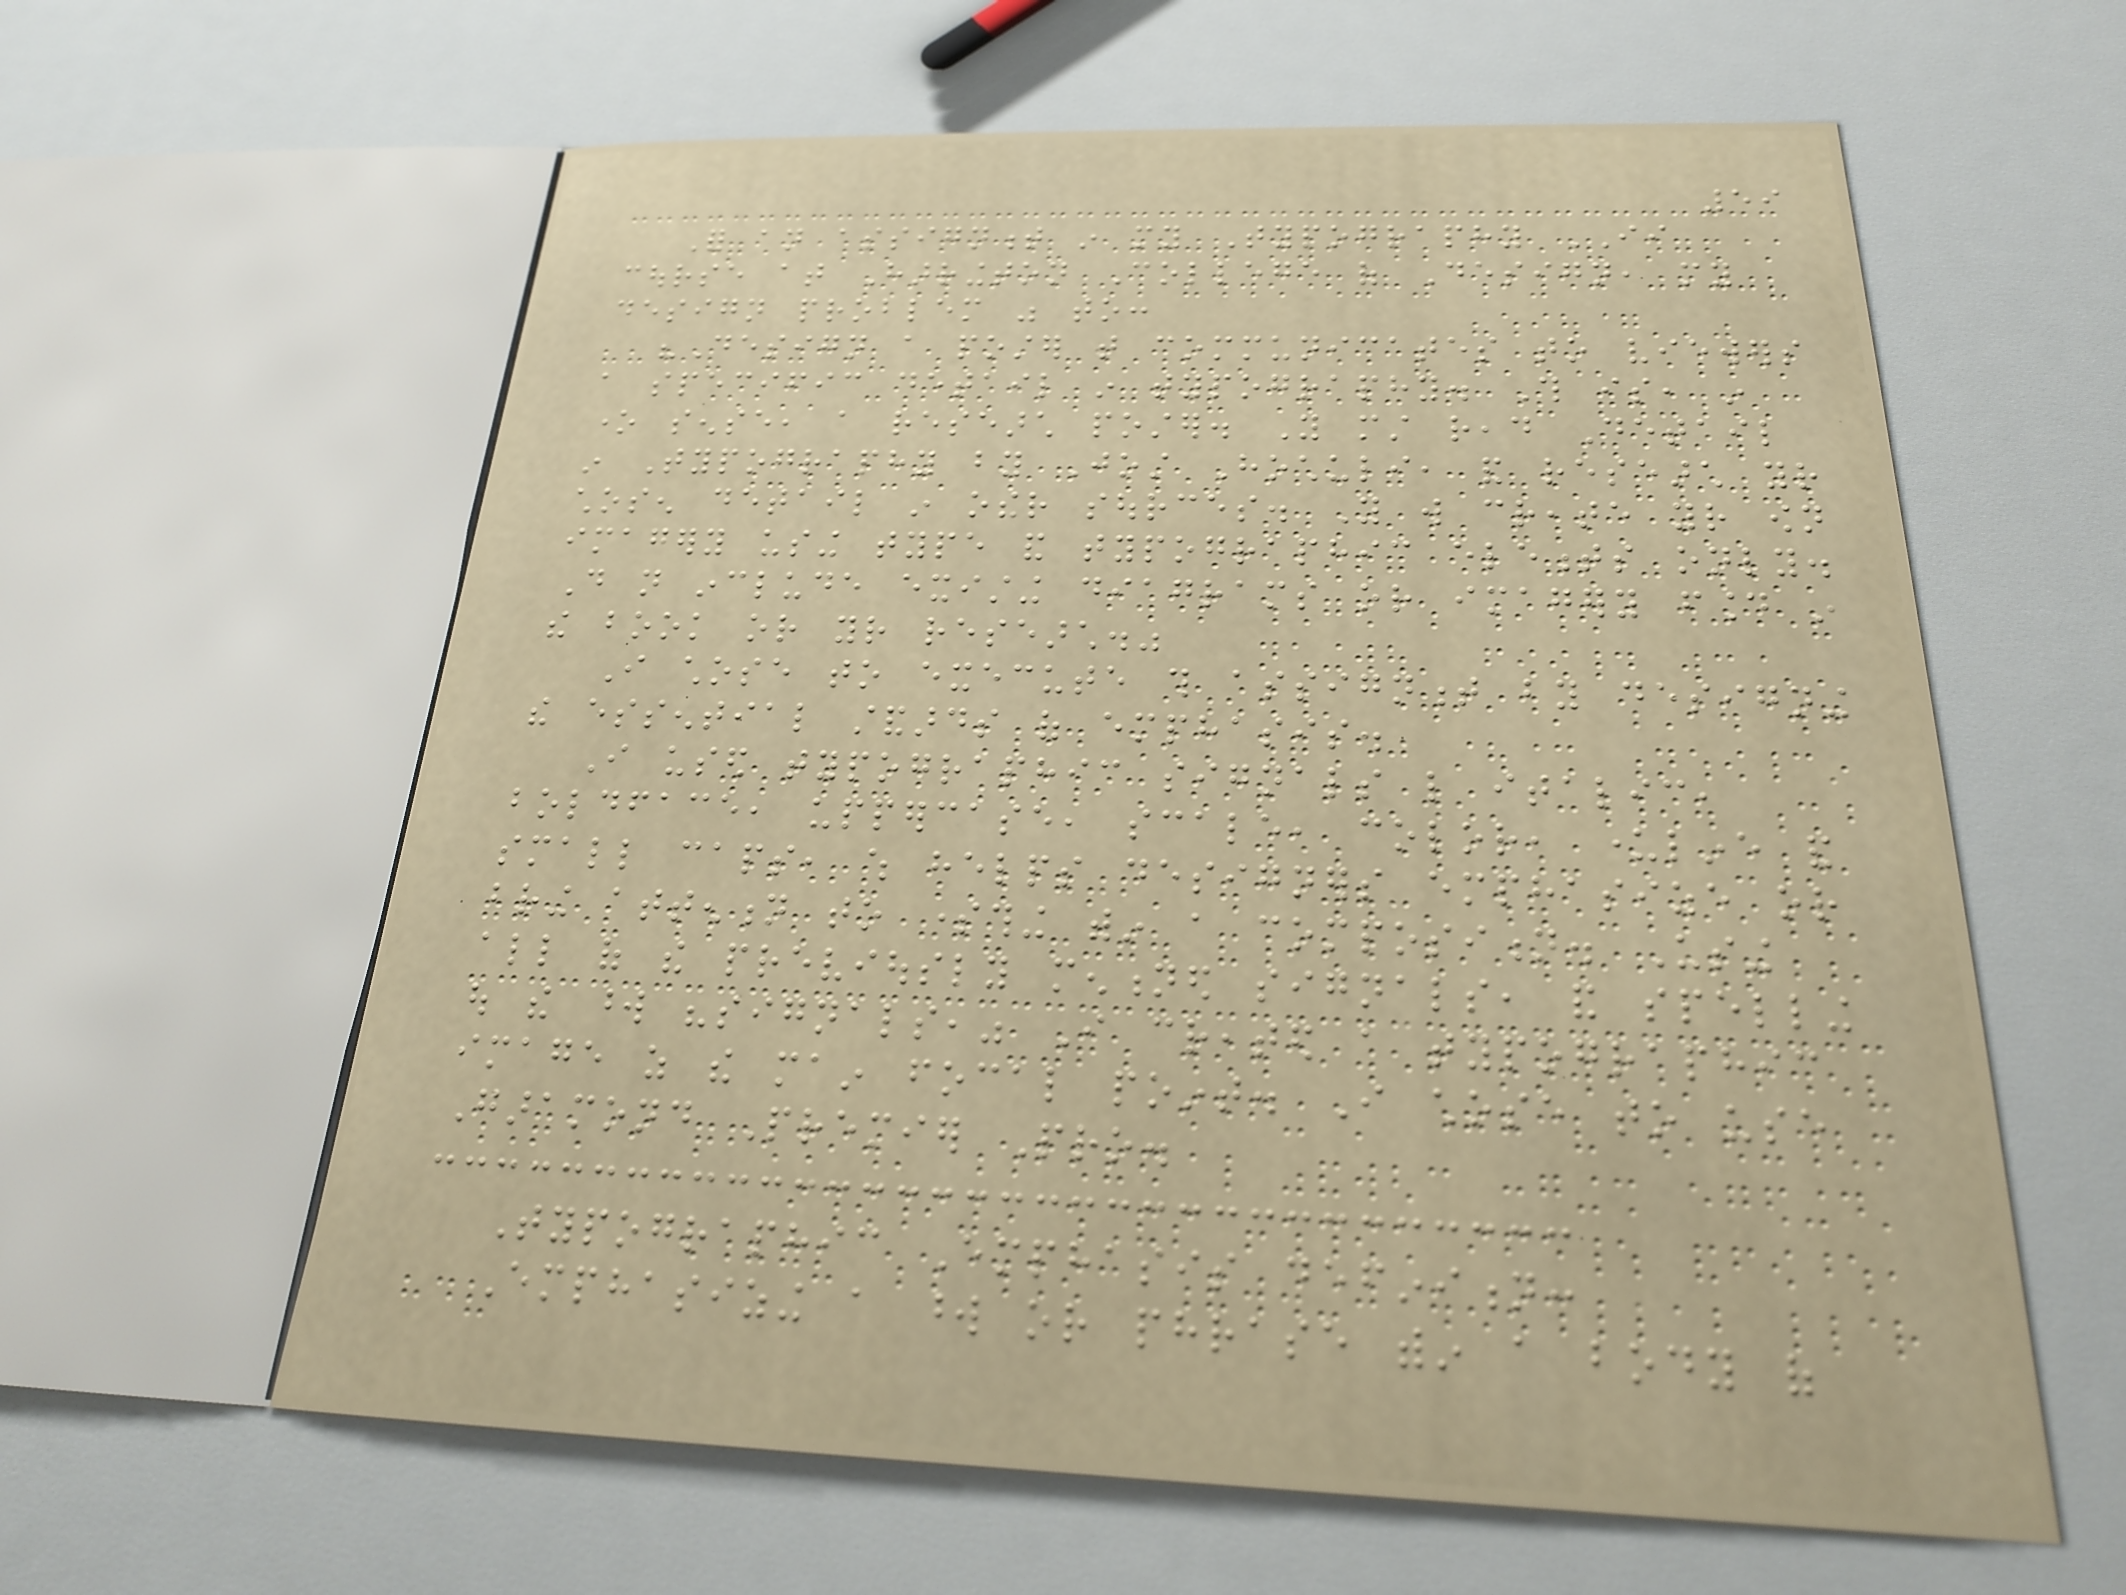59
For an assignment in my Typography II
course at Harrington College of Design, my
design problem was to:
"Design a poster that communicates to viewers
a specific detail in typography. This is, in
one sense, a research poster. You must read Detail
in Typography by Jost Hochuli, and research your
chosen detail in other sources. You will create your own
imagery using type and typographic elements only.
Do not include existing diagrams or imagery found in
the book or your research."
I chose to execute this assignment by designing
the essential standards of emphasis.
I used typographic signals like italic,
boldface, uppercase, scale, color, underline and
small caps, which helps designers emphasize or
bring attention to something within a composition. Using
all of the previously mentioned signals, and spelling
out the word "signals," I created a typographic
image as the main focal point. I chose to use
Garamond Premier Pro.
Typographic Emphasis definition:
Emphasizing a word or phrase within a body of
